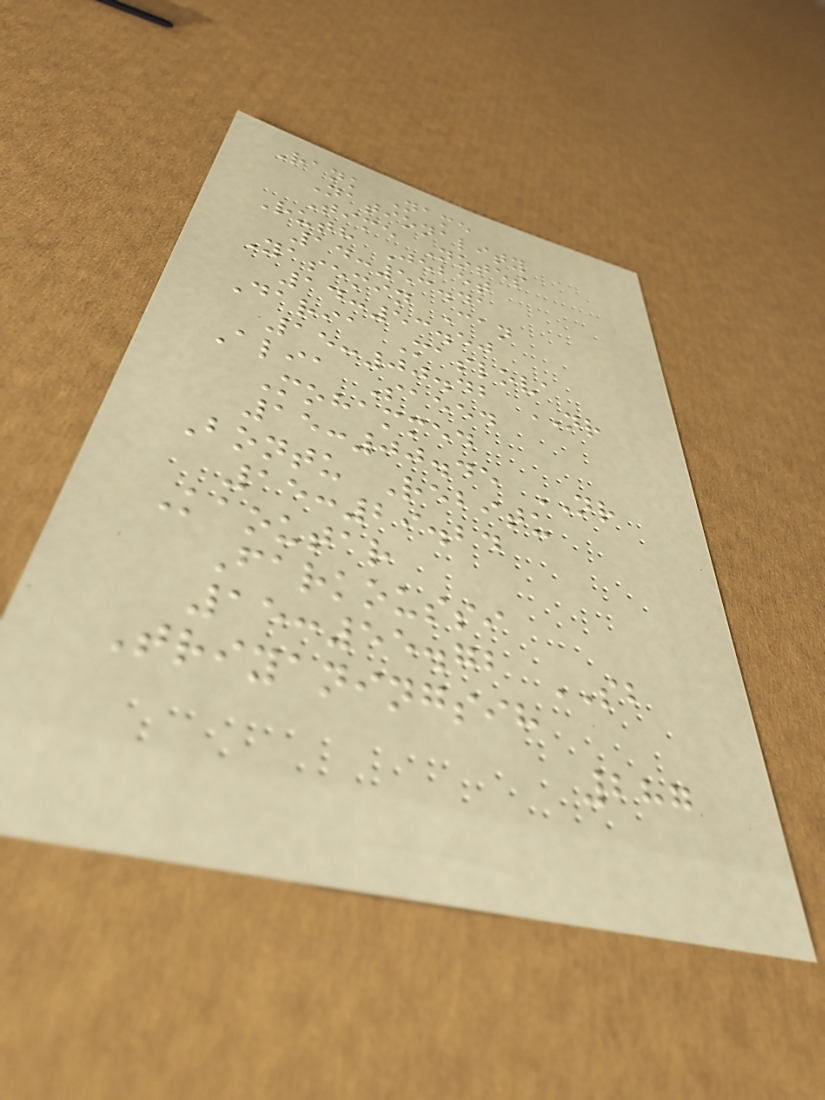Rank Name
Nationality
Time Notes
Ruth Jebet
14:53.41
Yasemin Can
14:53.50
Daria Maslova
15:00.42 NR
Alia Saeed
Mohammed
15:00.45 NR
Bontu Rebitu
15:29.24
Kaoutar
Farkoussi
15:55.72 SB
Triyaningsih
287
